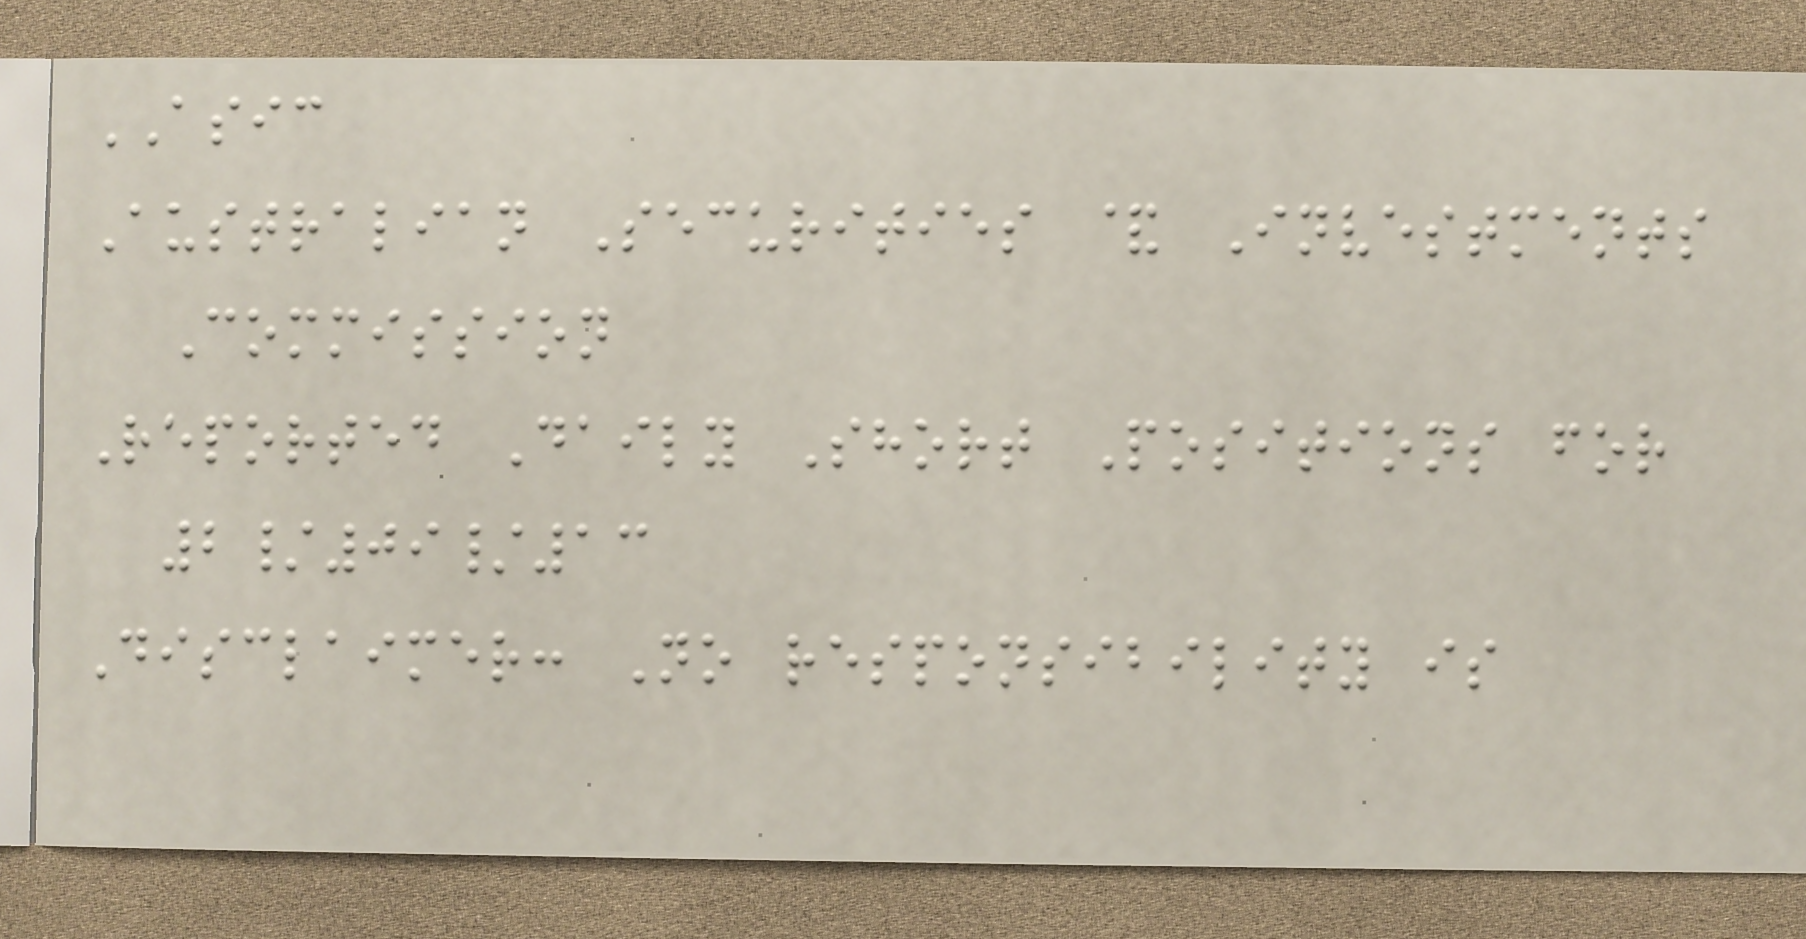ASIC
Australian Securities & Investments
Commission
Reported Daily Short Positions for
2/09/13
Disclaimer: No responsibility is
